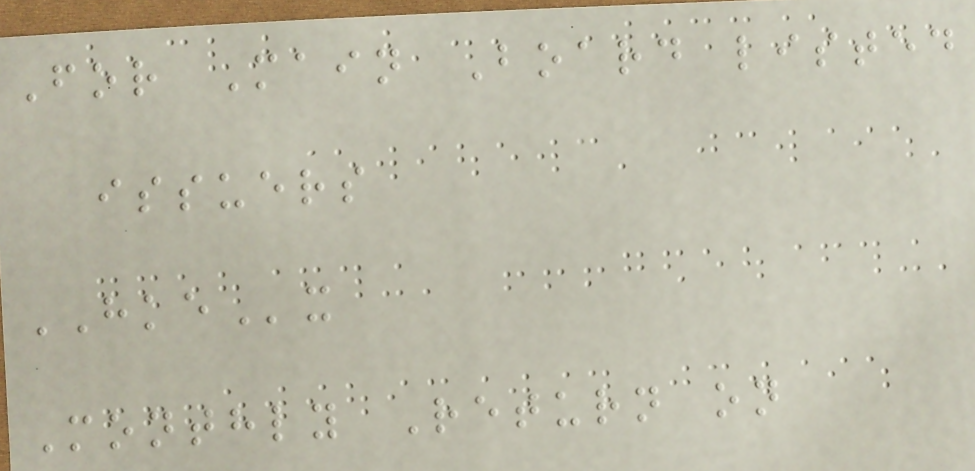For Main Board listed
issuers
HKEx
Monthly Return on
